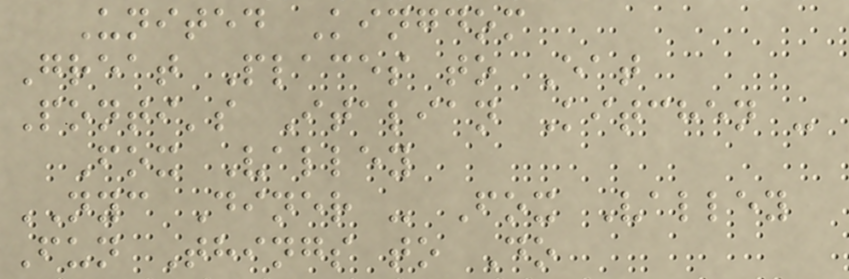United Kingdom
Great Places to Eat
Ponti's Italian Kitchen -
Fox Valley
NYC Diner - Fox Valley
Fun Things to Do
